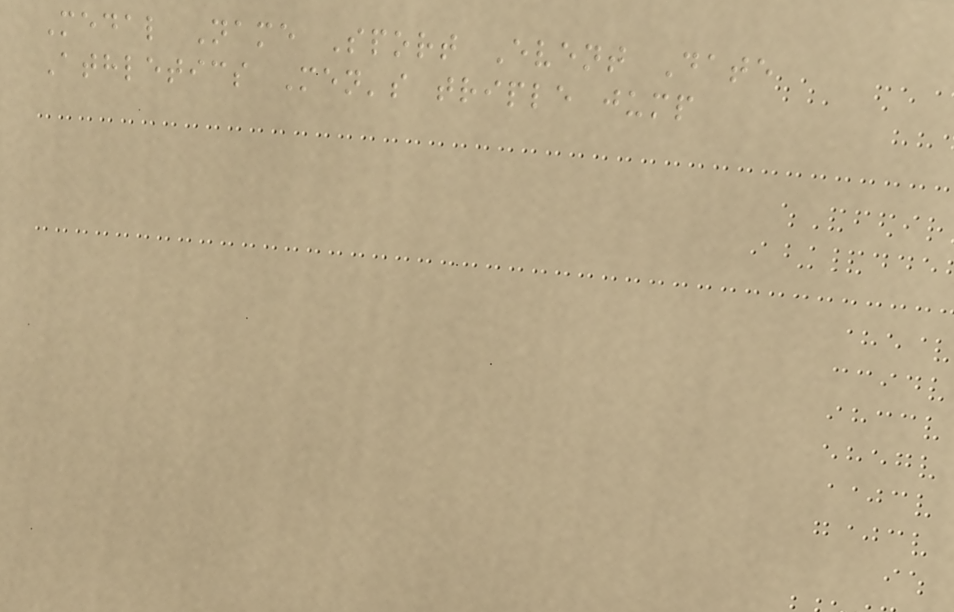Medal Name Sport Event Date
Athletics Men's triple jump
